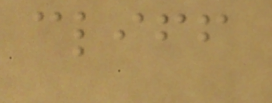cliff
